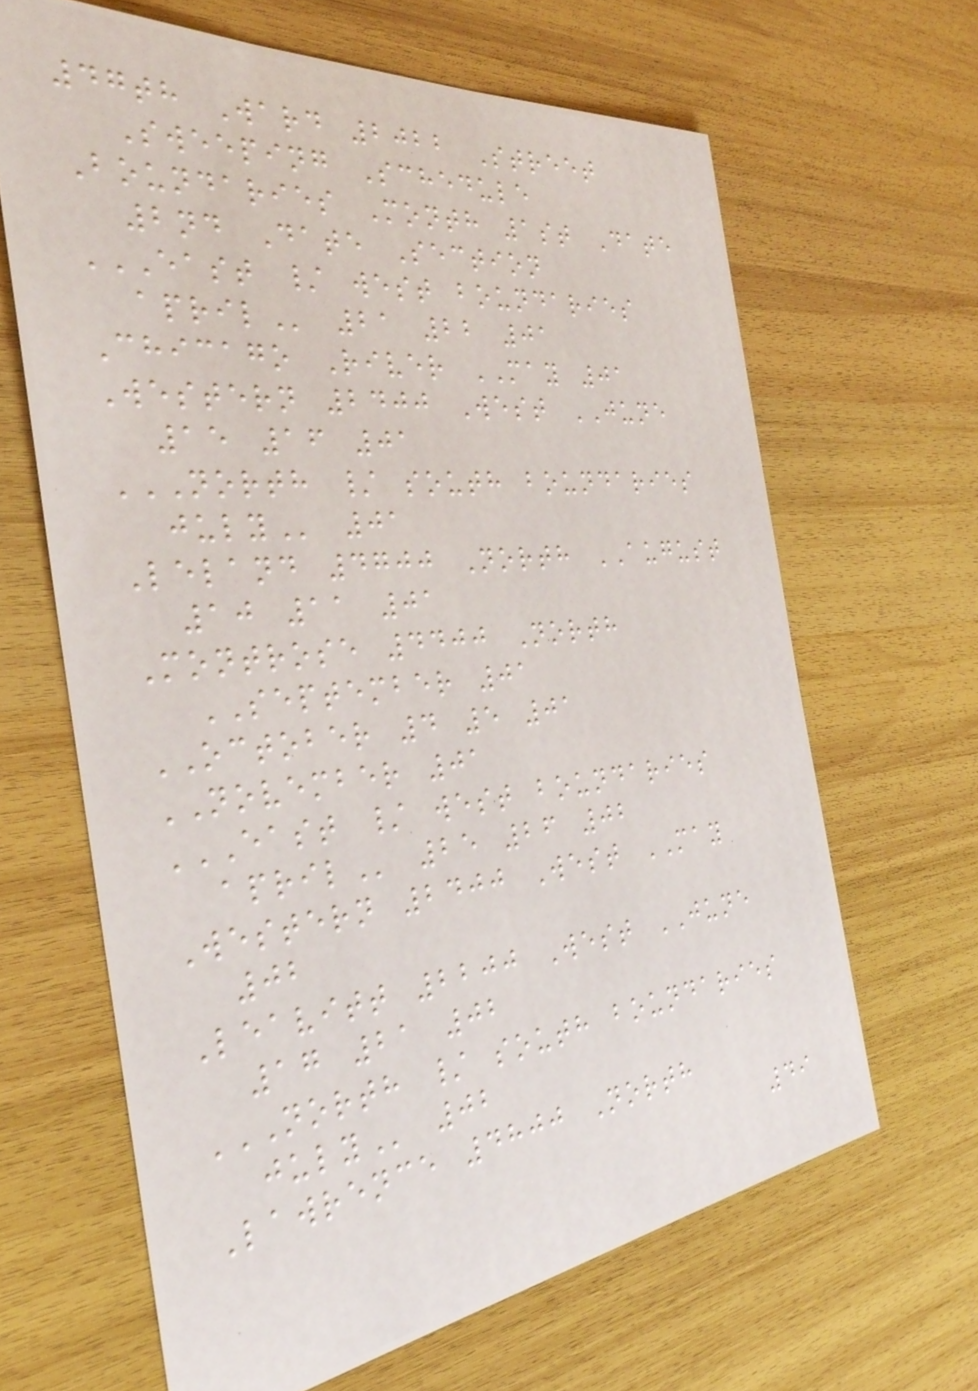47th Ward 2022 Street
Sweeping Schedule
Boundaries Month 1st Date
2nd Date Section
EAST / WEST BOUNDARIES
APRIL 21 22 01
Chicago River MAY 01
Western 2400 West JUNE
15 16 01
NORTH / SOUTH BOUNDARIES
JULY 01
Leland 4700 North AUGUST
10 11 01
Montrose 4400 North
SEPTEMBER 01
OCTOBER 4 5 01
NOVEMBER 01
EAST / WEST BOUNDARIES
APRIL 25 26 02
Western 2400 West MAY
02
Leavitt 2200 West JUNE
17 21 02
NORTH / SOUTH BOUNDARIES
JULY 02
Lawrence 4800 North
49
